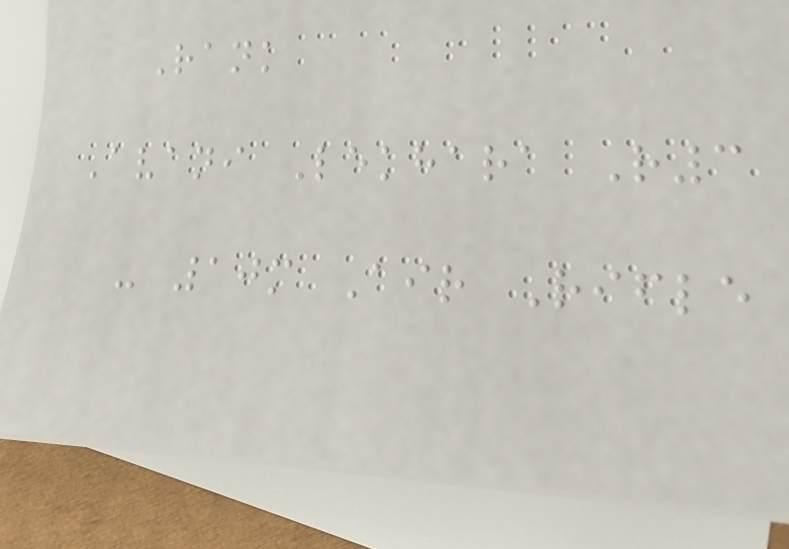Rank
Avani Lekhara R3
- 10m Air Rifle
